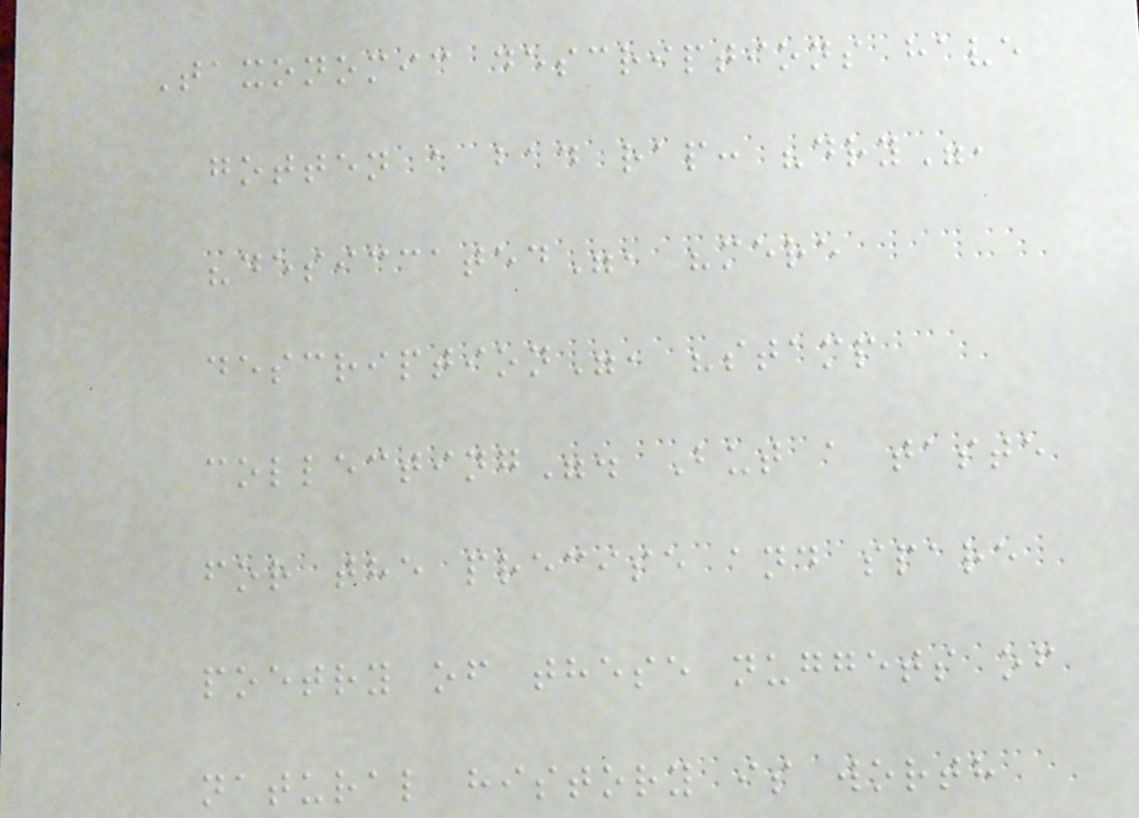Taxonomic descriptions have
gotten a bad rap: "dry",
"desiccated", "mere
description", "stamp
collecting". But a taste
for the precise and spare
poetry of these nuggets of
natural history is worth
